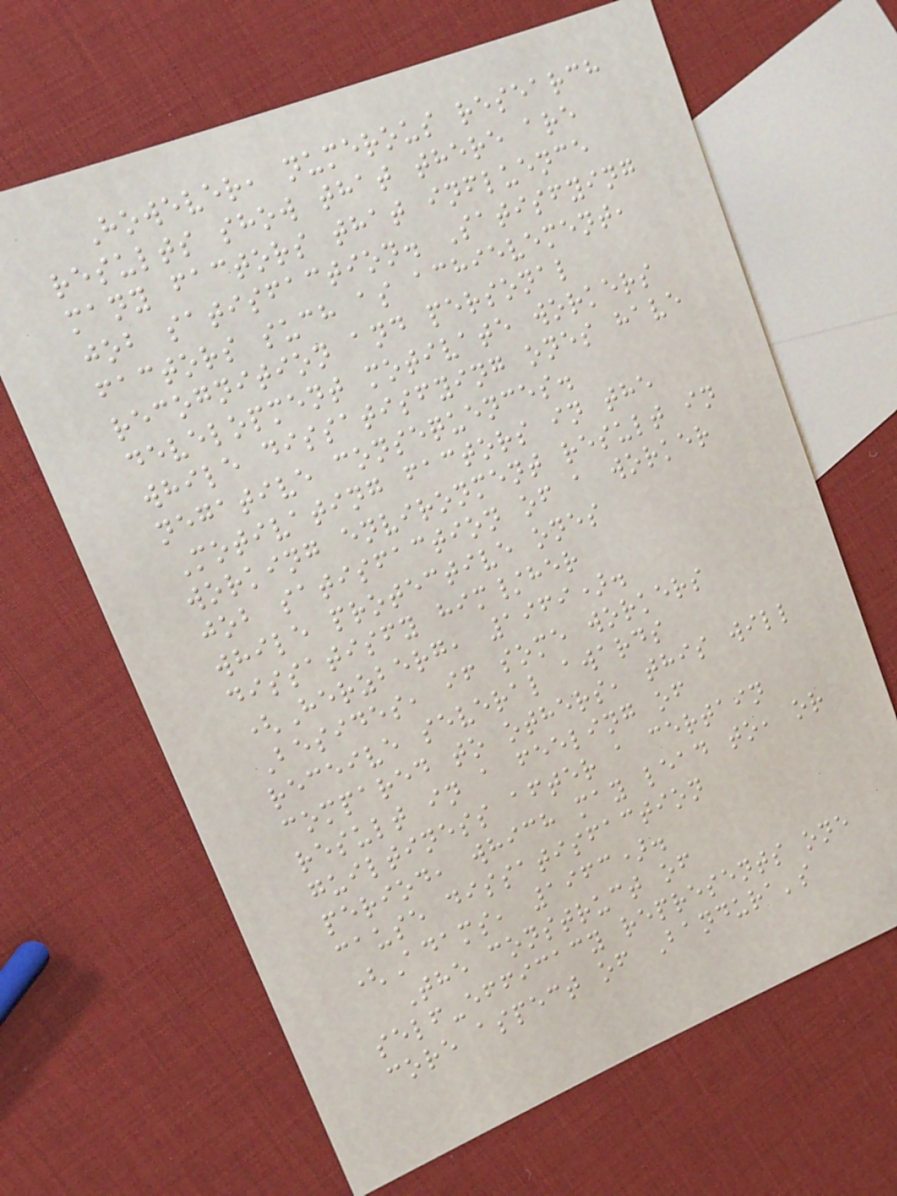However, numerous research
results show that there are
many factors that influence
job satisfaction. Satisfying
factors such as achievement,
recognition and personal
development motivate workers
while dissatisfying ones have
negative consequences.
Motivating factors in the
working environment result in
job satisfaction of a worker
while protective ones
dissatisfy him/her
(Herzberg, 1969).
Besides, if some workers
receive several awards
compared to others, this will
result in a feeling of
guiltiness after a certain
period, which may lead to, or
cause dissatisfaction
(Adams, 1963).
The construct of
self-efficacy represents one
core aspect of Bandura's
